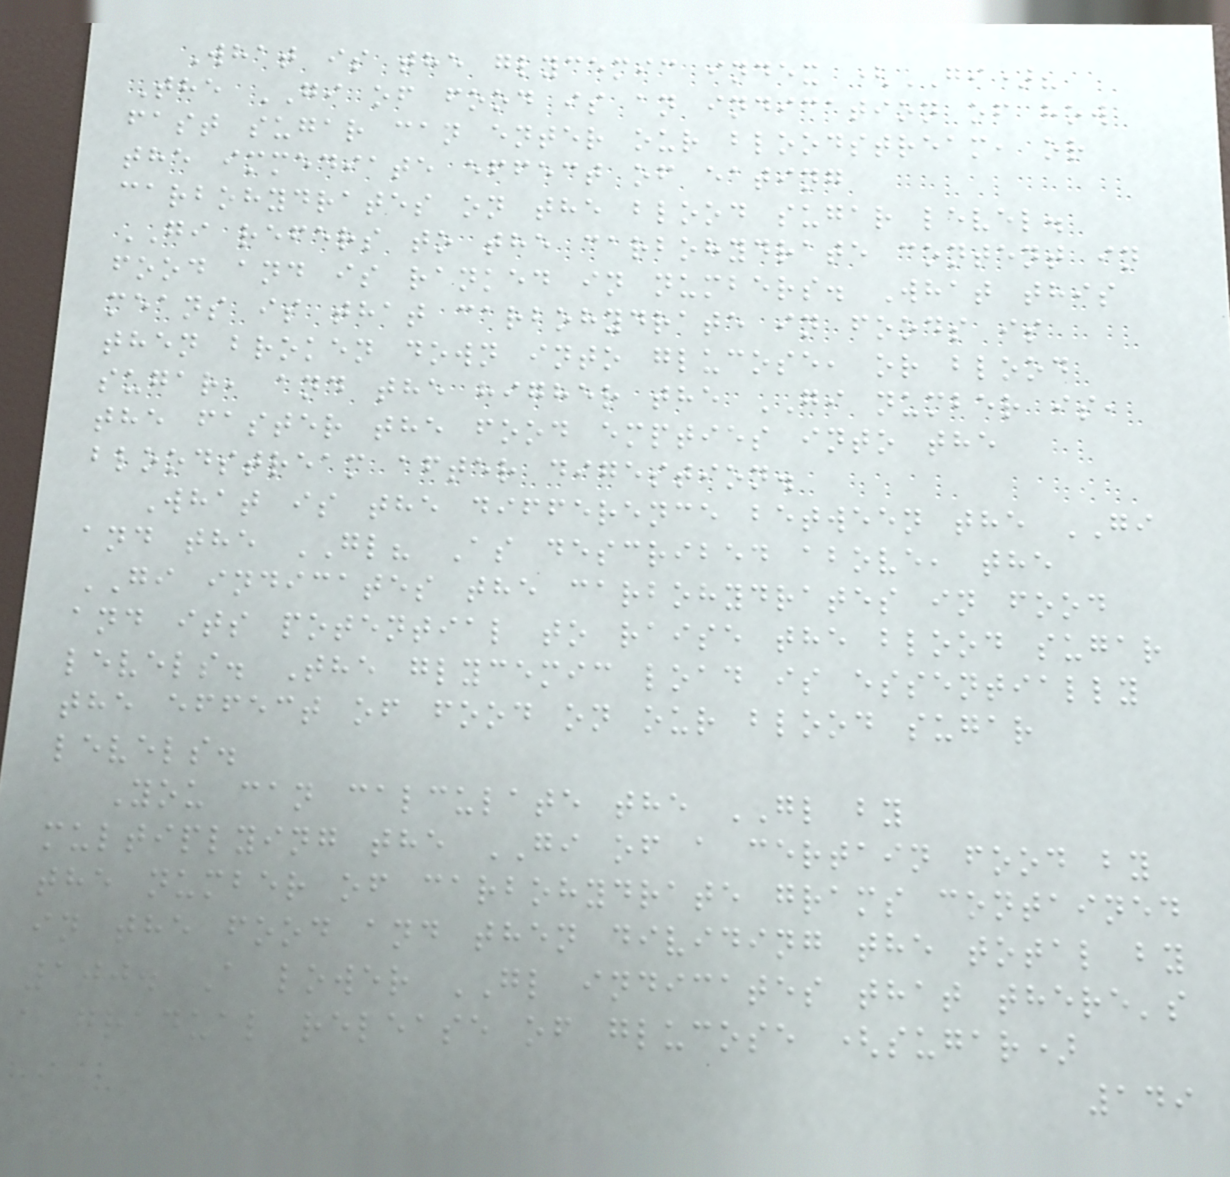What is the glycemic index (GI)?
The GI of food is an indication of how
fast sugar can enter our bloodstream, or
the immediate effect of eating
carbohydrates on the blood sugar level.
GI refers to the carbohydrate content in
food and is ranked in numbers. What this
means is that carbohydrate in foods is
then broken down into glucose, or blood
sugar, and the higher the GI number is,
the faster the food empties into the
bloodstream after digestion.
What is the difference between the GI
and the GL? As described above, the
GI indicates the carbohydrates in food
and its potential to raise the blood sugar
levels. The glycemic load is essentially
the effect of food on our blood sugar
levels.
You can calculate the GL by
multiplying the GI of a certain food by
the number of carbohydrate grams contained
in the food and then dividing the total by
100. A lower GL indicates that there's
a gradual release of glucose (sugar)
149
